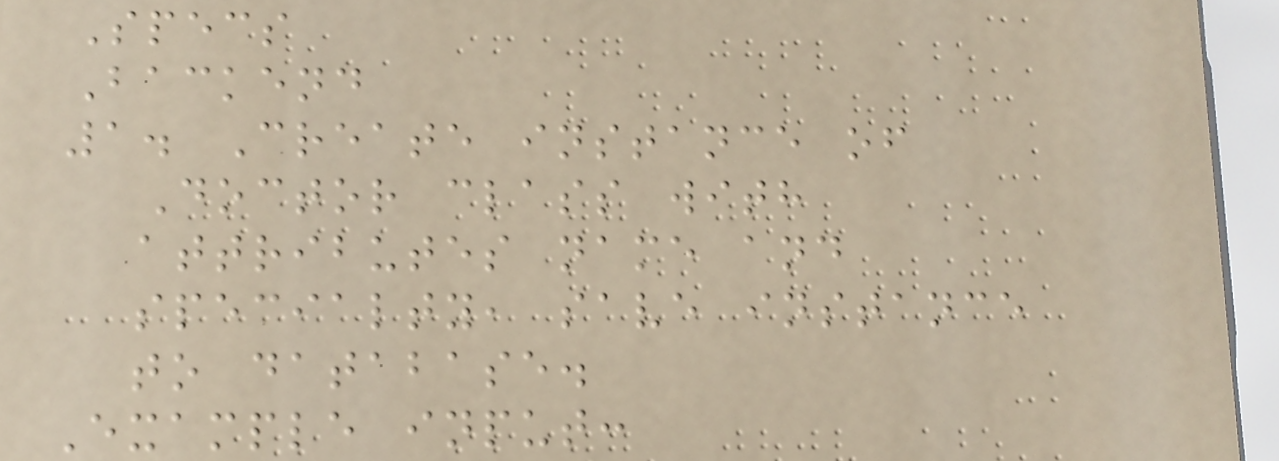Specs
Backend
1. Create instance of
Doctor class with
attributes name and
specialty, save instance
to database.
Example input:
